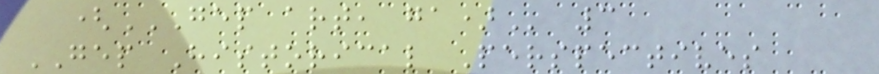(GEP ART, GA) 3
GEP Historical Perspectives
